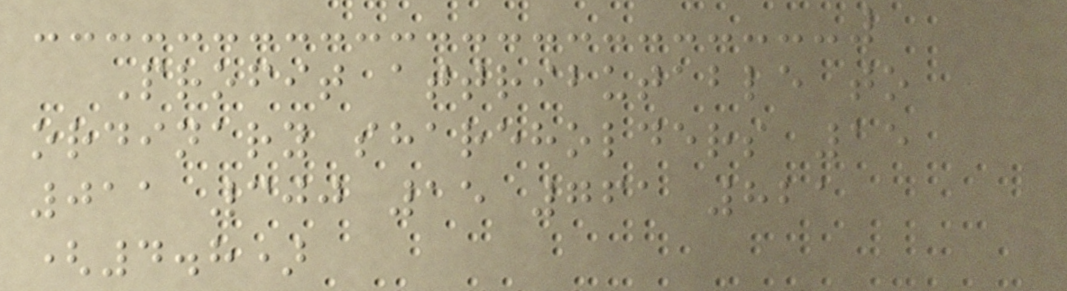Profit attributable to
ordinary shareholders 15
011 300 15 761 821
(4.8)
